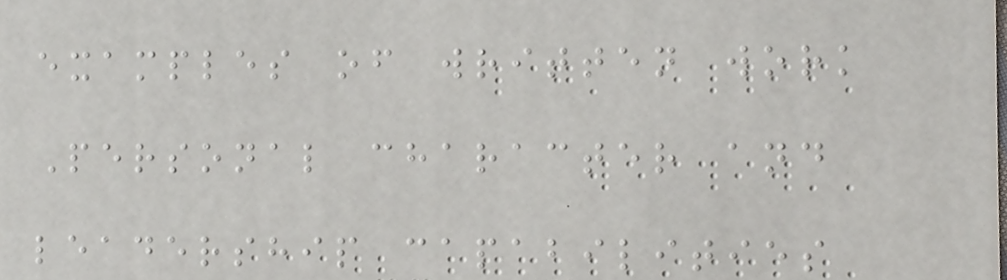examples of written work
Personal character and
leadership capabilities
